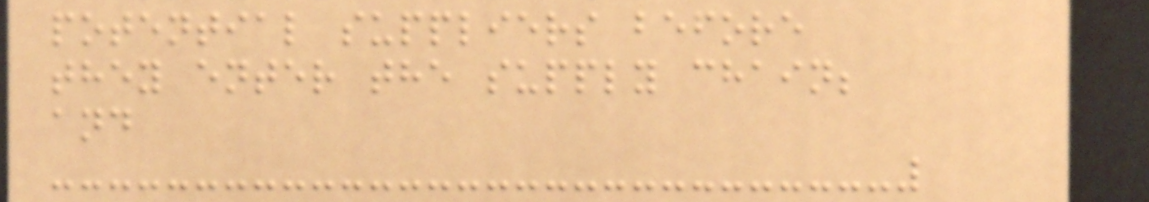potential suppliers before
they enter the supply chain;
and
